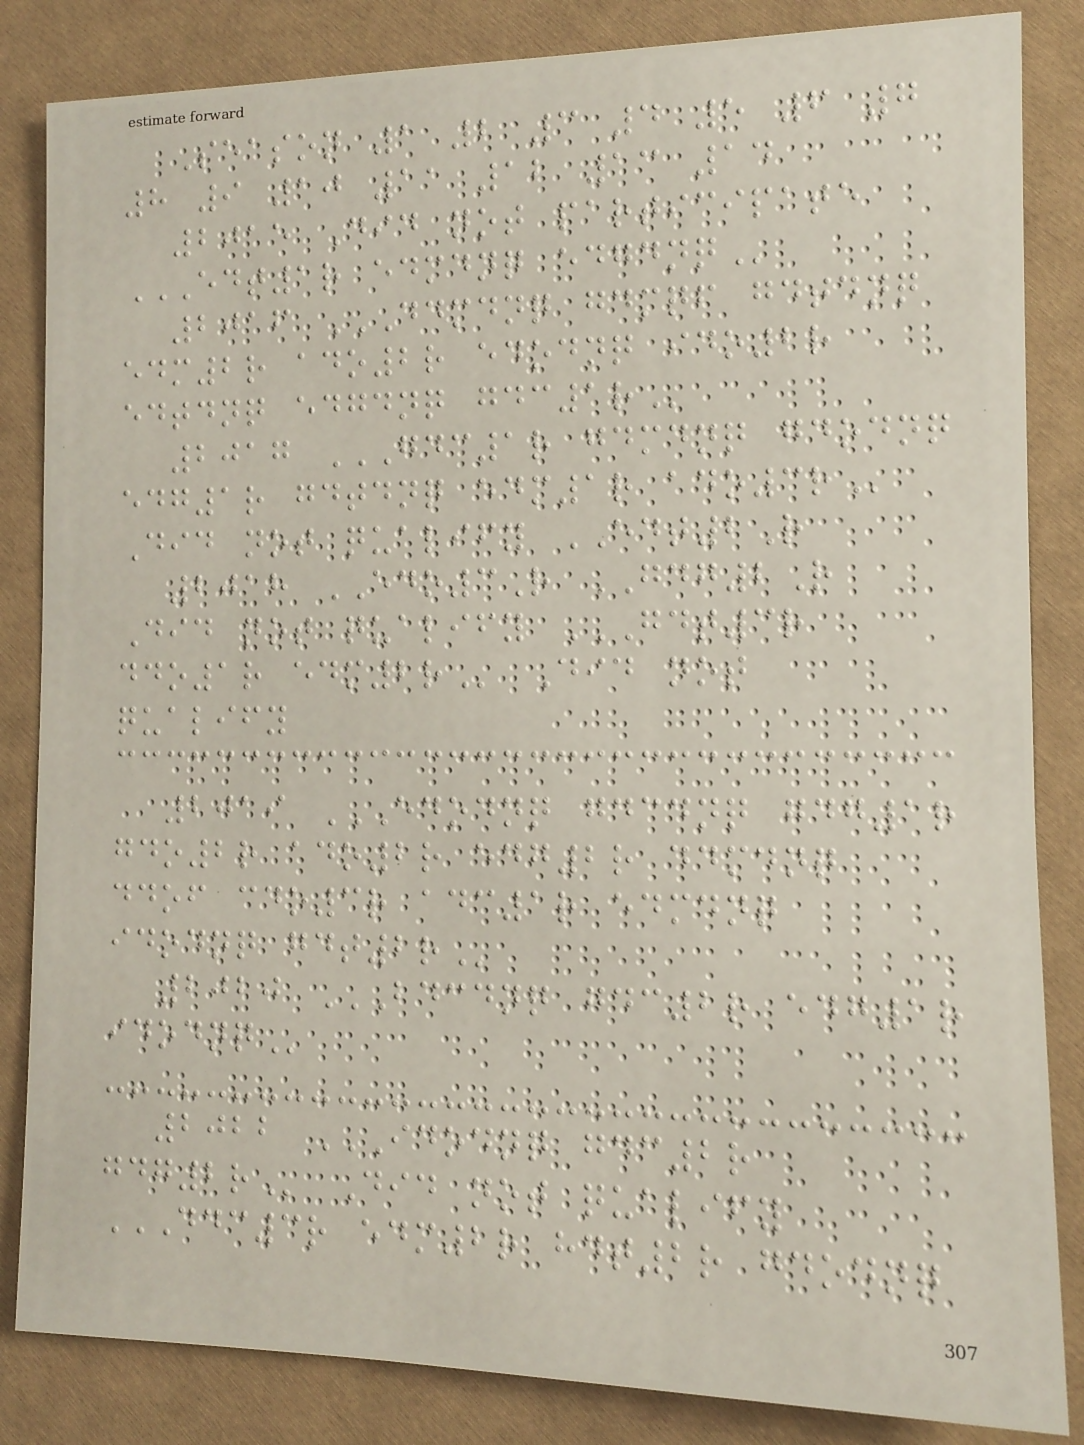Season 1 2 3 4 5 6 7
8 9 10 11 12 13 14
2015 Did not participate
EDT1R EDMDNQ EDGDNQ
2016 DDMDNQ GDMQF GDTDNQ
EDM2R ADO2R EDODNQ IDO2R
EDTDNQ EDGDNQ GDC1R
2017 GDC1R GDMDNQ GDODNQ
EDG1R GDTDNQ EDM1R ADO3R
Did not qualify EDT2R
2018 EDO3R GDG2R
Did not qualify GDT3R
DDO1R EDM2R Did not
qualify
2019 EDODNQ GDCDNQ GDG1R
GDO2R ADO2R EDG2R DDMDNQ
DDOF CDO3R ADC1R EDMDNQ
IDODNQ GDT2R
2020 BDCDNQ GDC2R EDG1R
IDODNQ
2022 IDODNQ GDC2R
GDG2R Did not qualify
DDC3R EDM2R HDT2R GDODNQ
